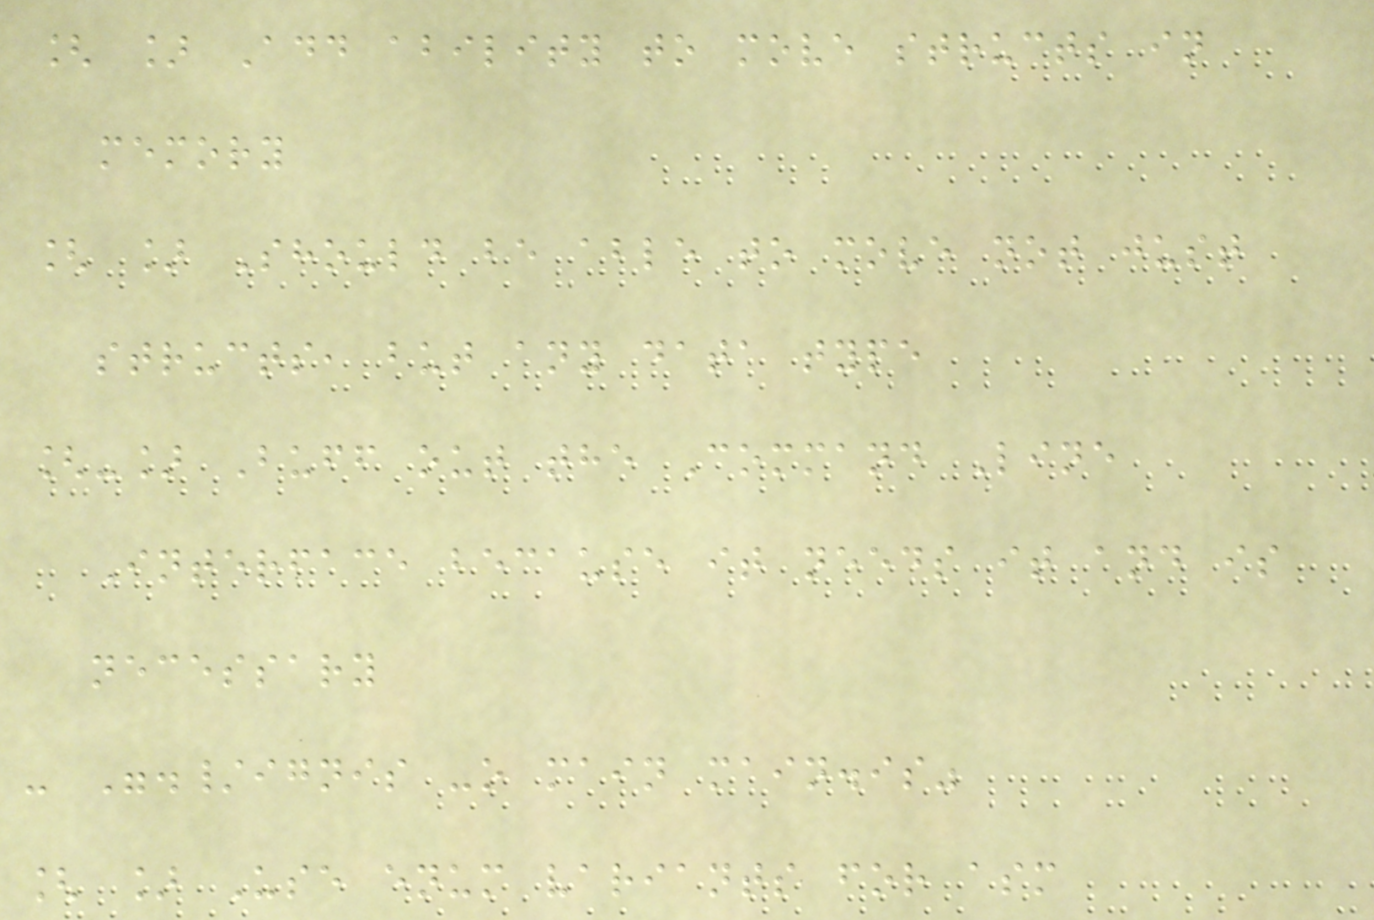[ ] Add ability to move structs in
memory
[ ] Should be able to move not just
structs, but any data type
[-] Buff out the Command Line
Interface because it needs it and is
necessary
- "./ignis -o main main.is"
[ ] Use enum variants for asm
